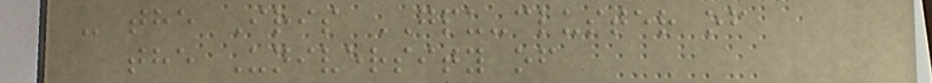- the Iris GPU-cluster of
the University of
